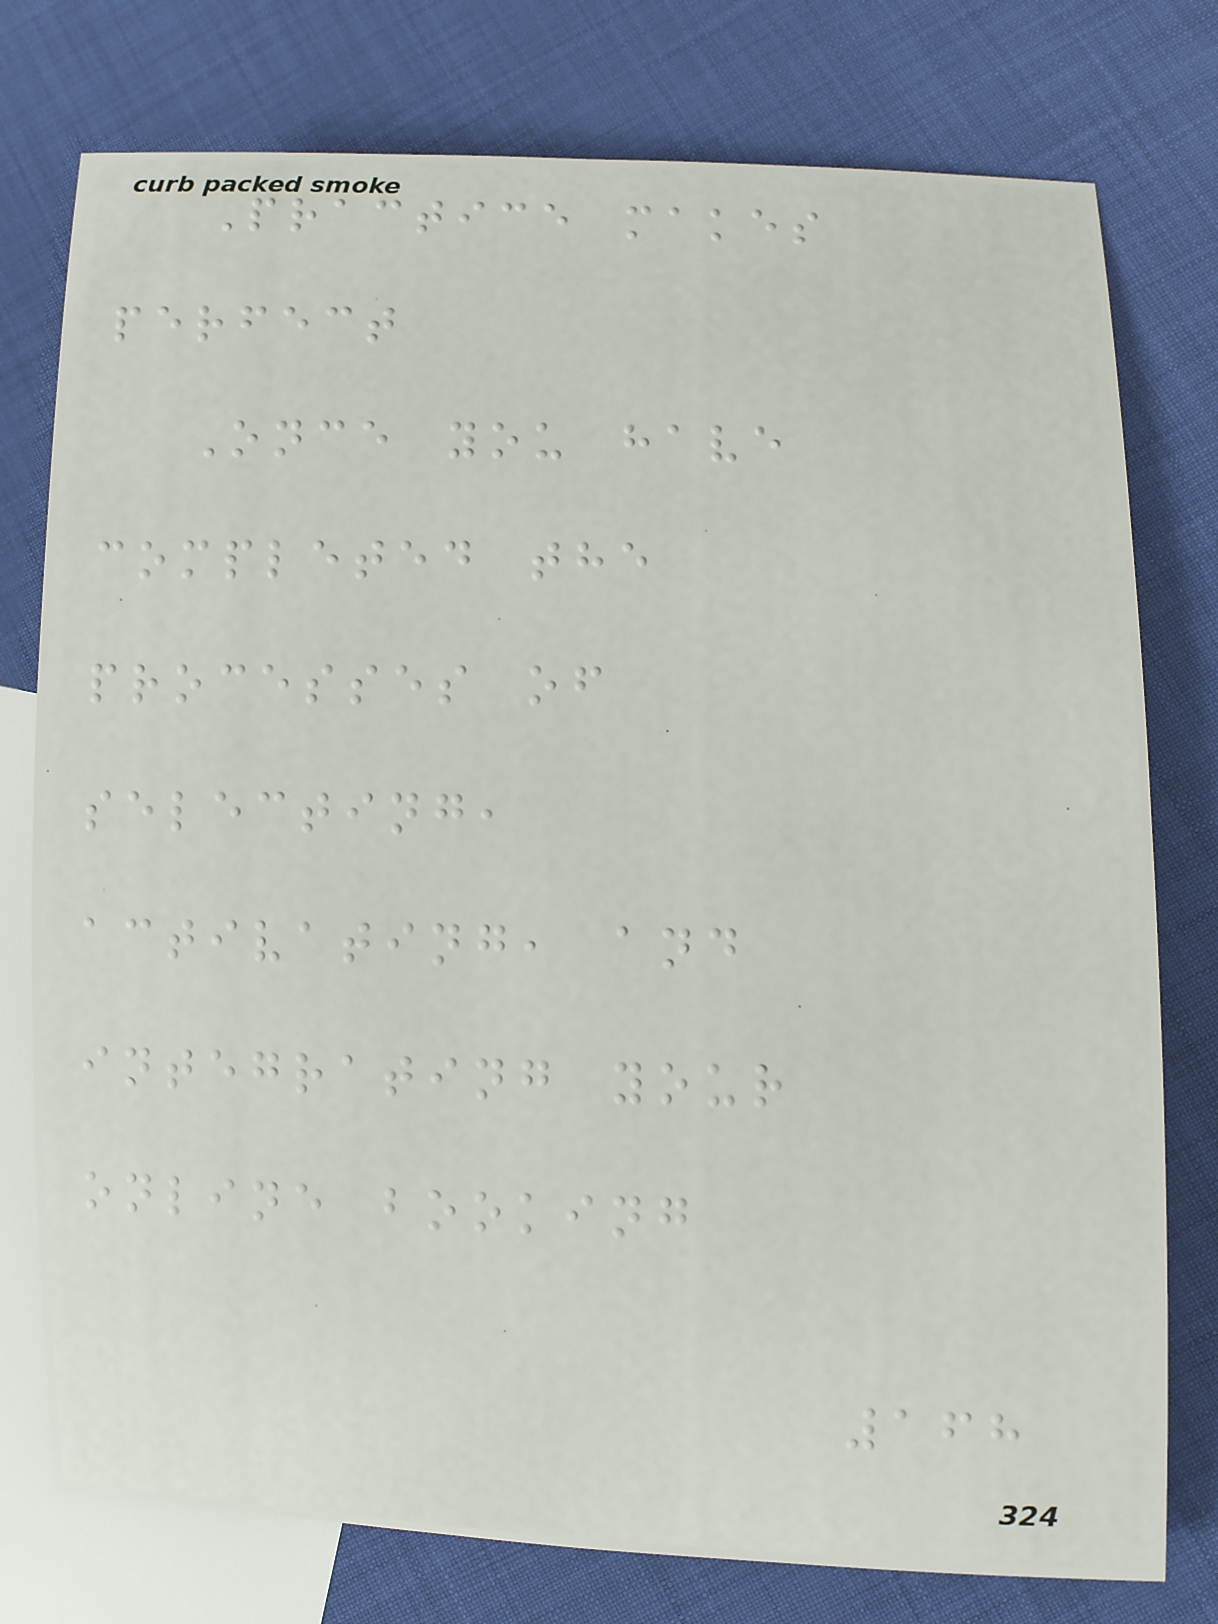Practice makes
perfect
Once you have
completed the
processes of
selecting,
activating, and
integrating your
online booking
168
